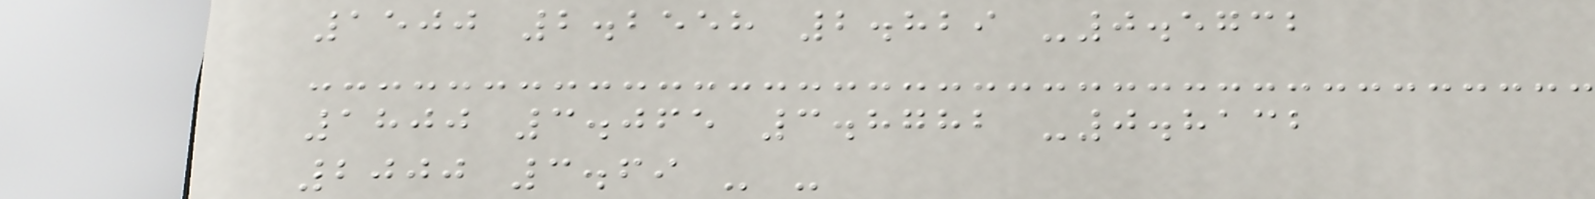1500 2.2558 2.829 -0.5732
1800 3.065 3.8782 -0.8132
2000 3.69 - -
